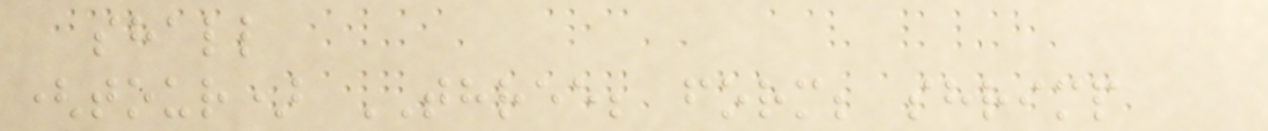shall
(tour) THREE; form; shrimp
